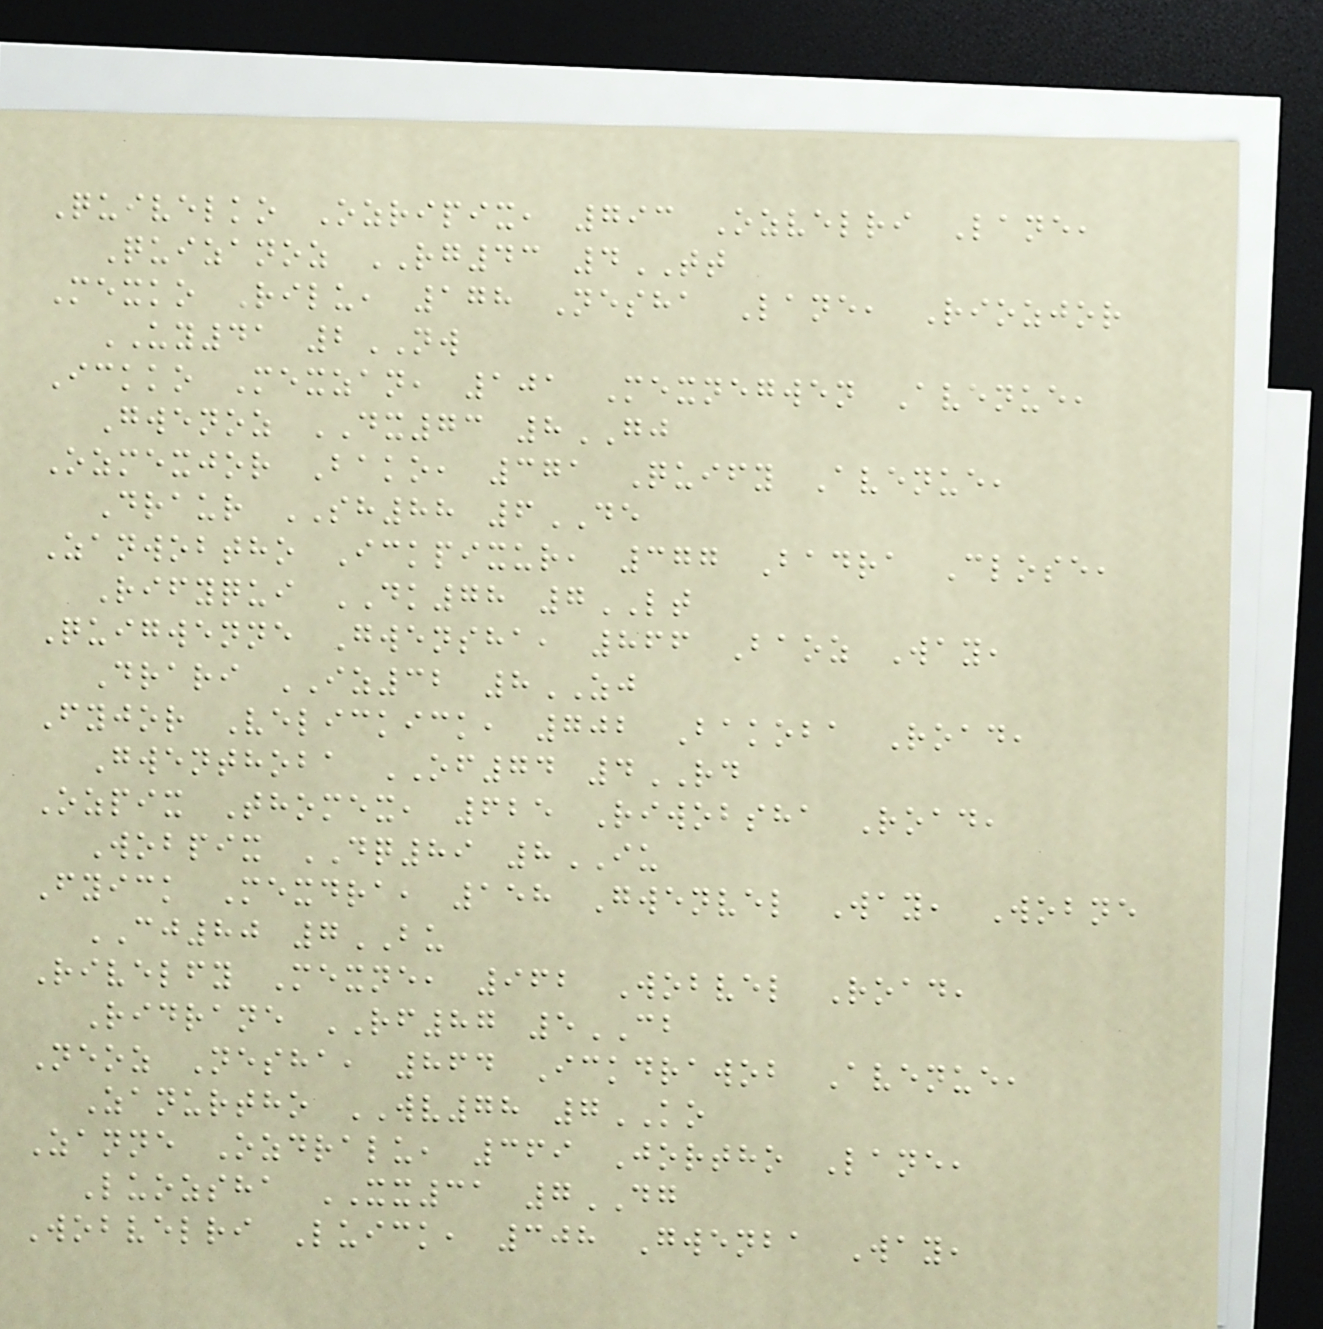Quivelko Ozripix, 793 Ozvelri Lane,
Quizanoz RG43 4TT
Mexko Rilu, 178 Nesha Lane, Riozjor
UY41 2NW
Ickko Mexzan, 101 Mexnegwen Avenue,
Gwenoz DX73 8GJ
Ozmexjor Bako, 371 Quify Avenue,
Draur SH88 6DE
Zanwobtho Ickpixur, 377 Badra Close,
Rifyqui DK78 7LT
Quigwenne Gwensha, 866 Baoz Way,
Drari IZ32 8ZJ
Fyjor Velickick, 702 Bakoba Road,
Gwenthoba OF74 4RD
Ozpix Thomex, 625 Riwobsha Road,
Wobpix DQ89 8IU
Fyick Mexdra, 158 Gwenvel Way, Wobne
CJ80 7BU
Rivelfy Mexne, 962 Wobvel Road,
Ridrane RF87 5CB
Neoz Nesha, 864 Ickdrawob Avenue,
Zanurtho WV78 7KO
Zanne Ozdralu, 369 Jortho Lane,
Luozsha XX31 7DG
Wobvelri Luick, 308 Gwenba Way,
